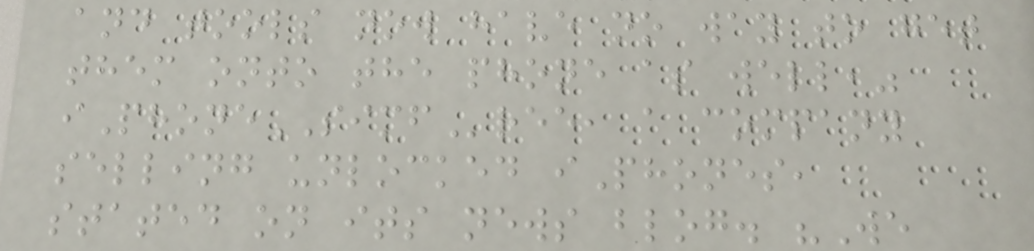and tools now have no way to get
them onto the phone as well,"
iPhoneSIMFree, a company
selling unlocked iPhones,
stated on its news blog. "We
